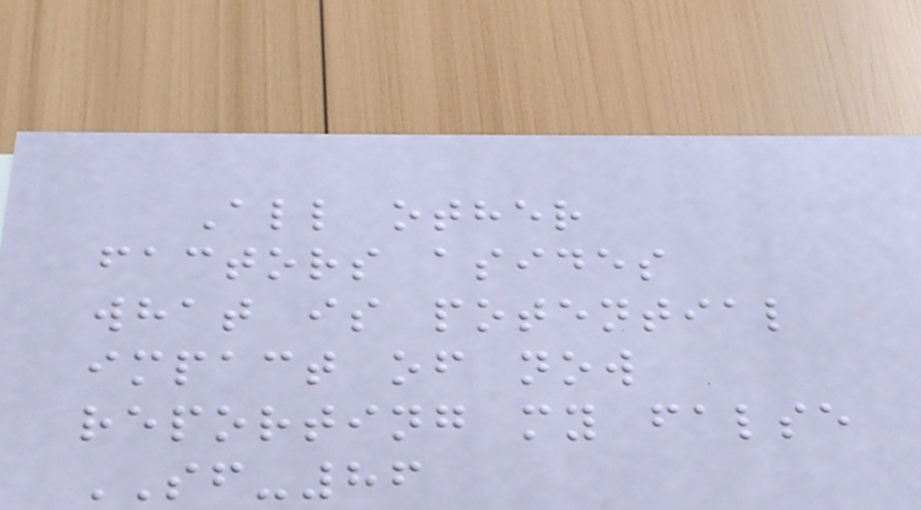All other
factors asides
what is potential
impact of now
reporting my false
SF-86
